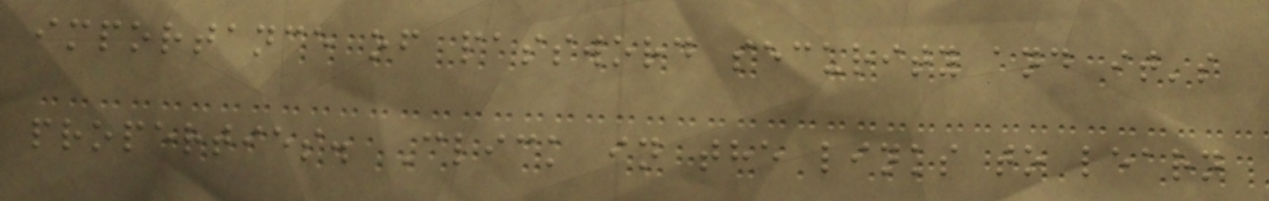importance of password security and it's
properties. Click in the links to learn
